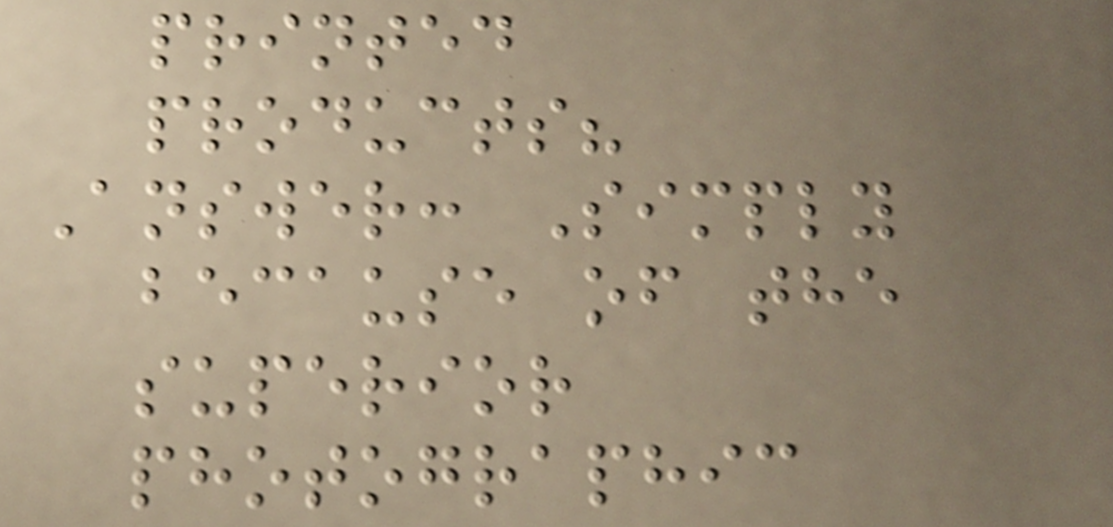printed
products?
Answer: Simply
because of the
superior
photographic
